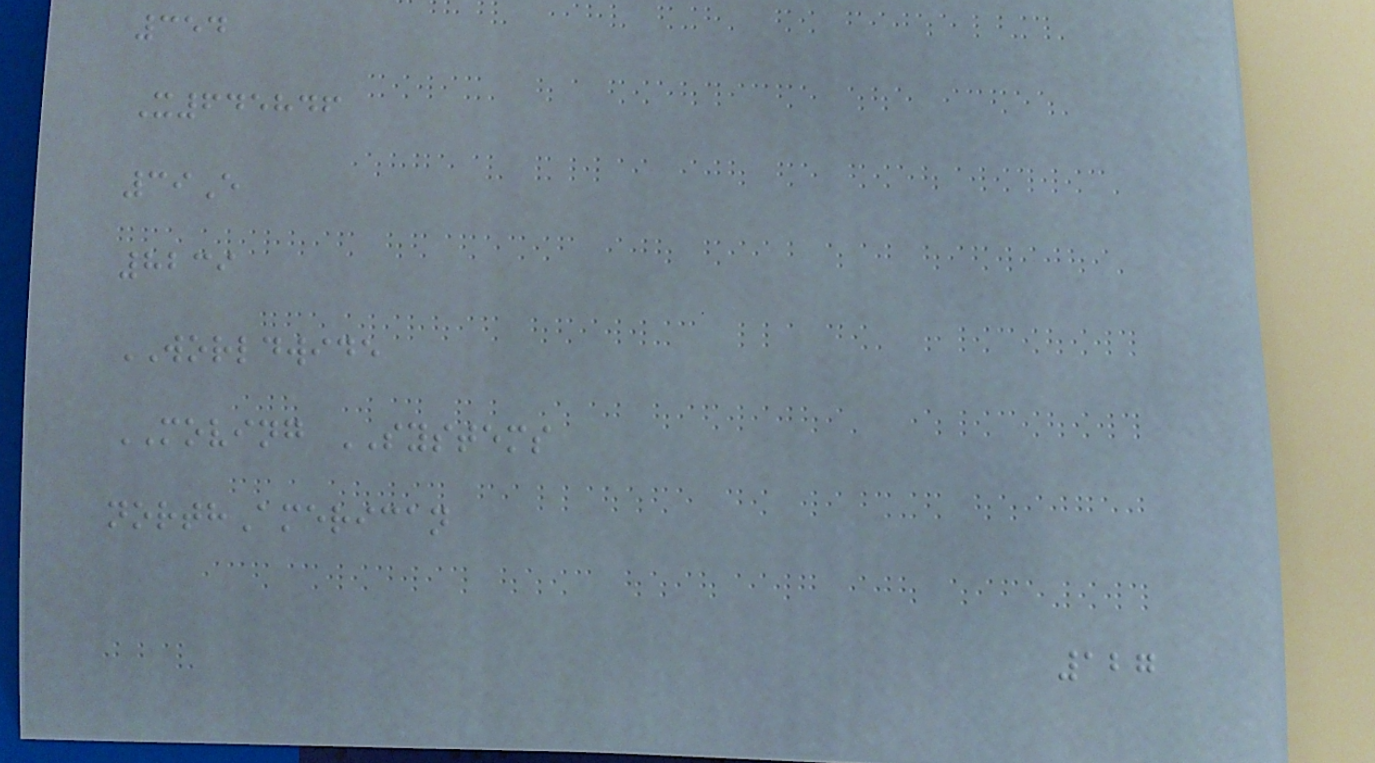354
X645846
39E
8239
WORLDWIDE
MOVING SYSTEMS
northAmerican
127
